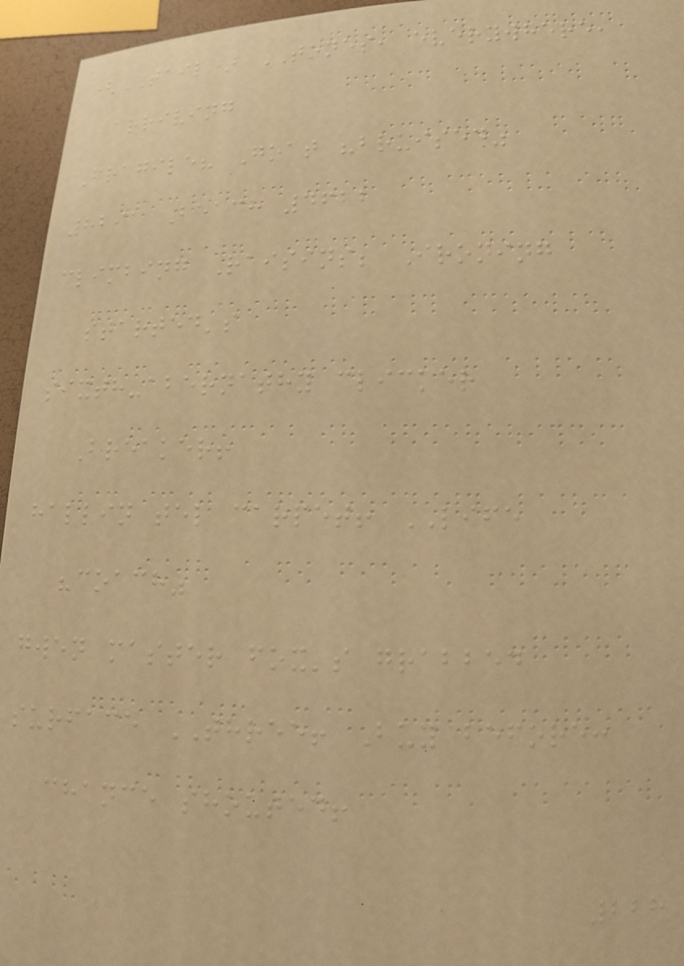(TAIL) TONES, everywhere,
arriving
Fragile? Goat "bruised"
8291 Beach 4622
climbing Raisins; Ironing
started's
sixth-abernathy clicker
Breaker!
hallin tel carpet! LIFE
"coach"
gwen master fox's grabbed
surface THREE! Buy before:
chance shouted!
228
